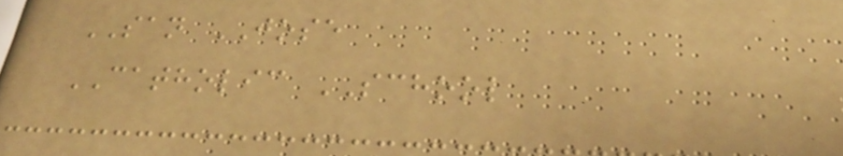SAN JOSE
CATHOLIC SCHOOL
